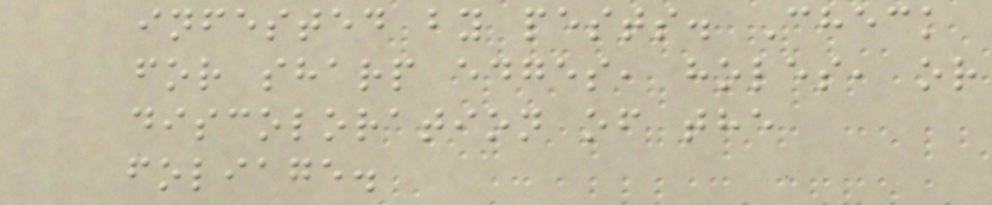infested by pests. Check
for sharp edges, holes, or
discoloration of the
foliage.
